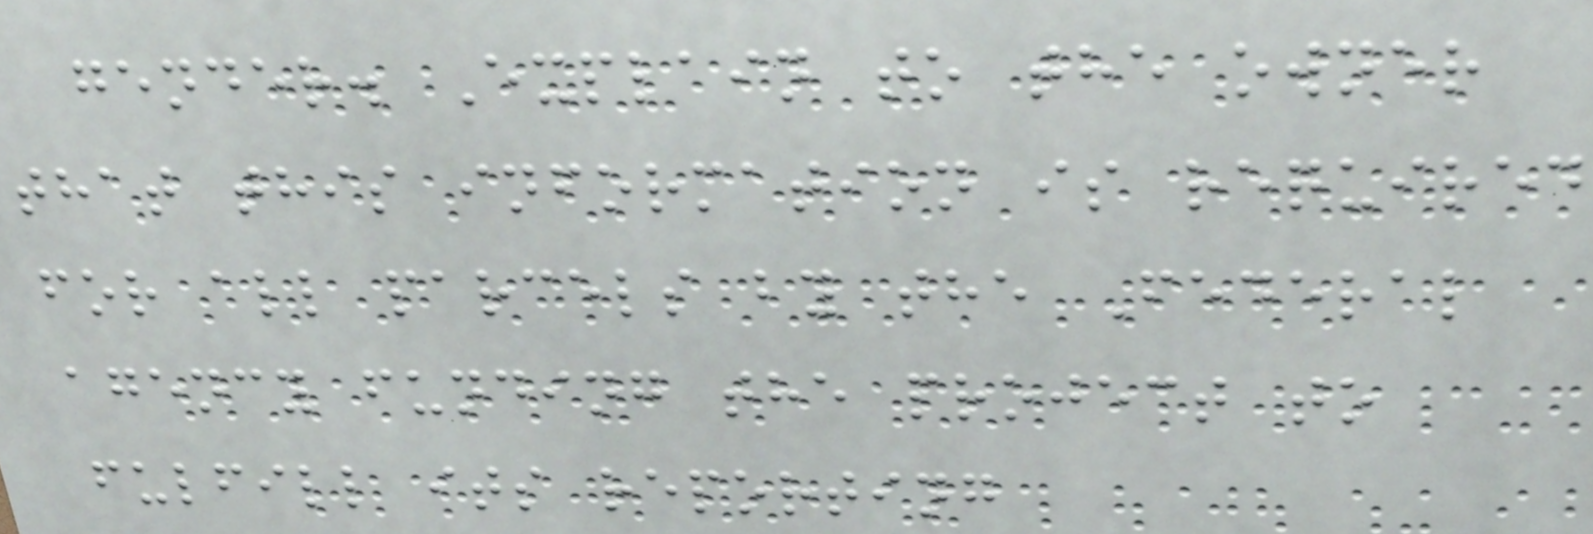gender. Explain to the owner
that this information is required
for all parcels by the Federal
agency funding the project to
fulfill its reporting
